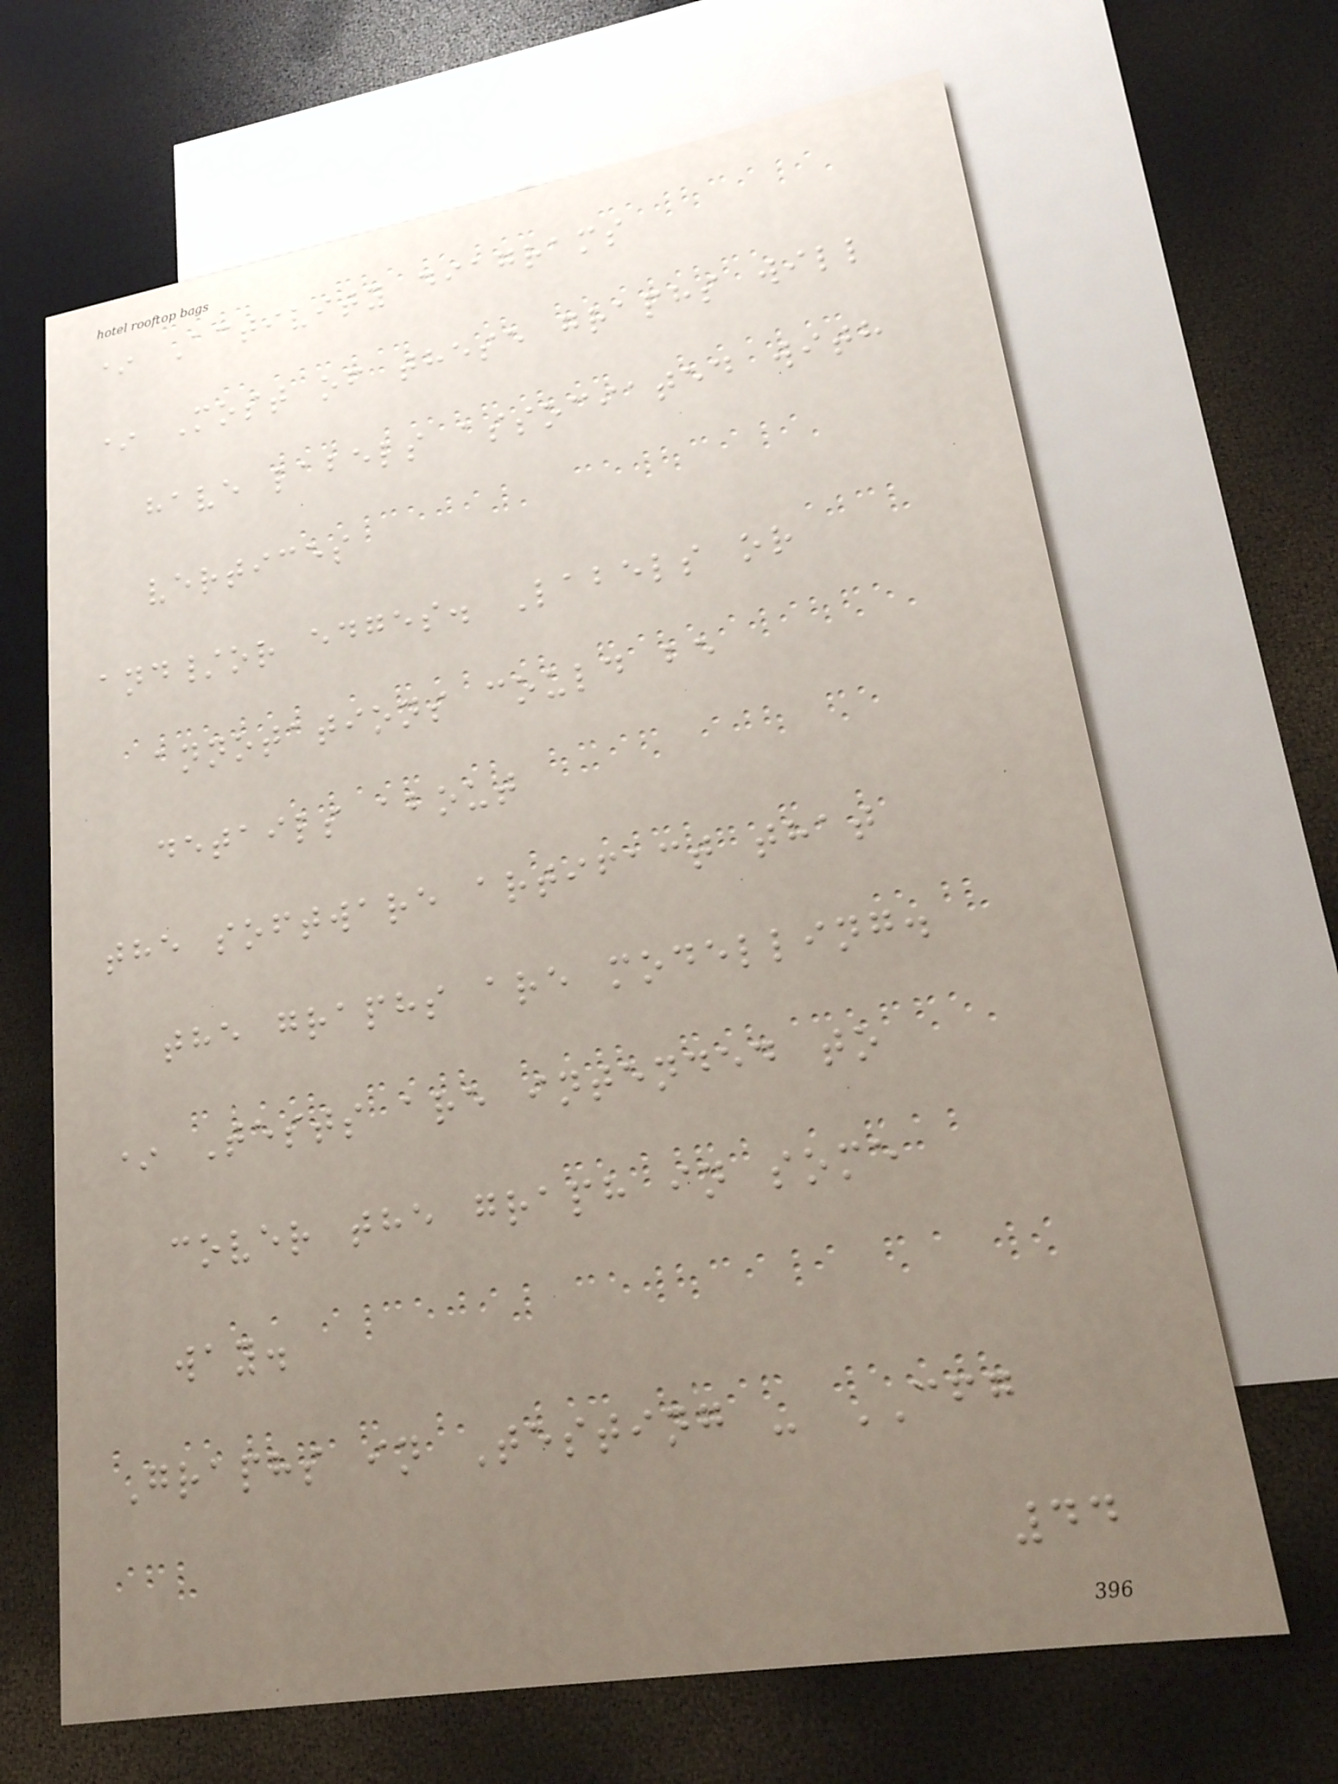* Activity diagrams
* Most of these graphs will
have labels associated with
vertices
and/or edges. Labels or
annotations could be
details about
the software artifact that
the graphs are modelling.
* Tests are intended to
cover the graph in some
way.
Graphs in Testing - CFG
44
